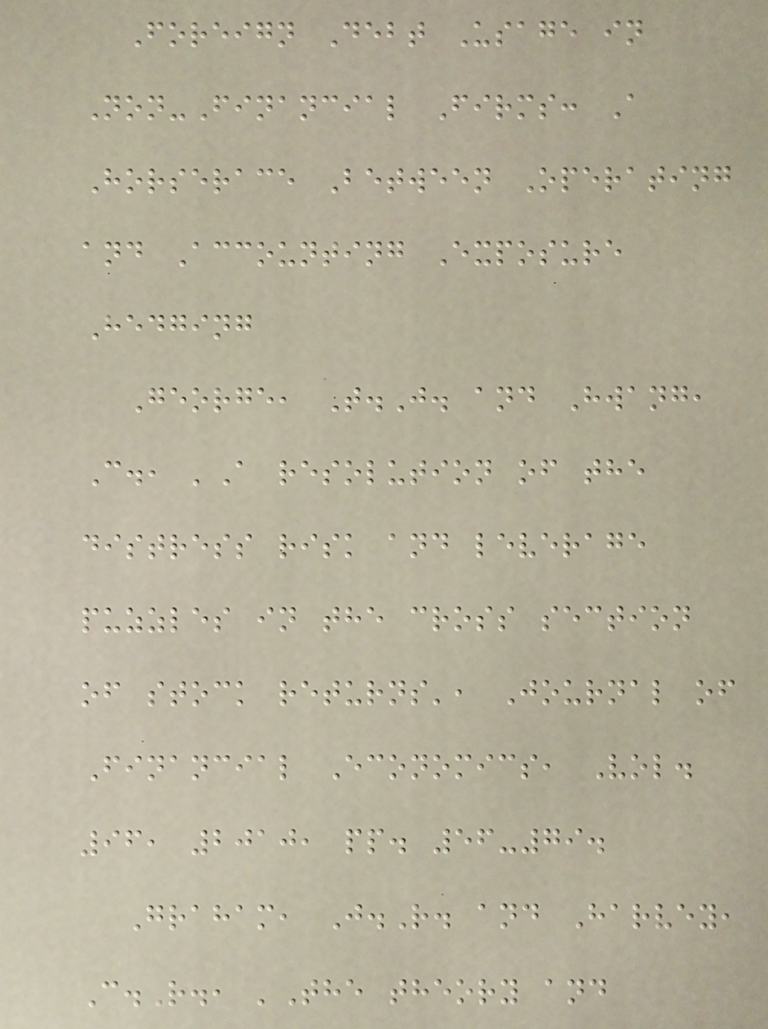Foreign Debt Usage in
Non-Financial Firms: A
Horserace Between Operating
and Accounting Exposure
Hedging
George, T.J. and Hwang,
C., 'A resolution of the
distress risk and leverage
puzzles in the cross section
of stock returns', Journal of
Financial Economics, Vol.
96, 2010, pp. 56-79.
Graham, J.R. and Harvey,
C.R., 'The theory and
